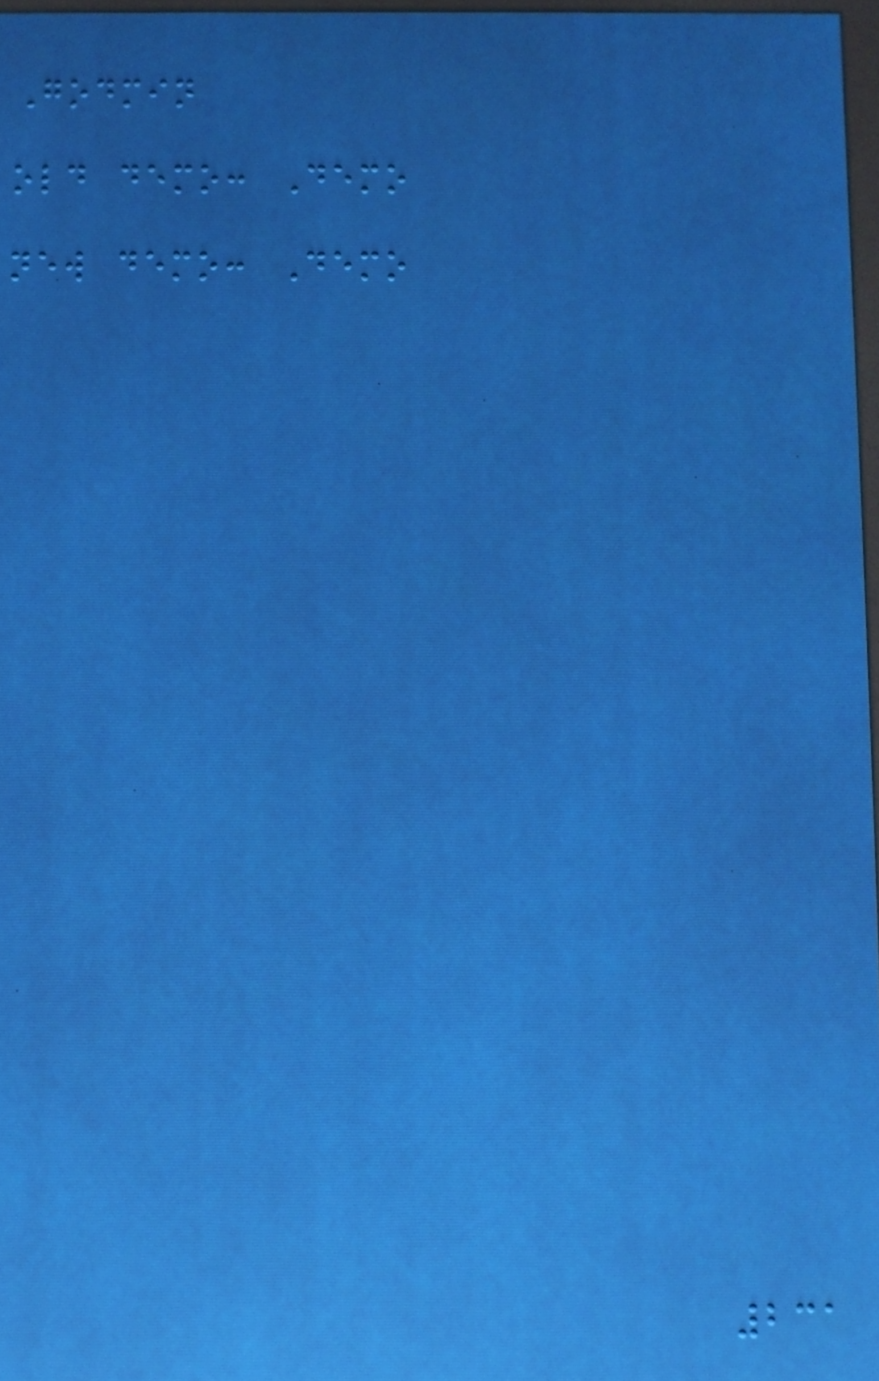Godmin
old demo: Demo
new demo: Demo
231
